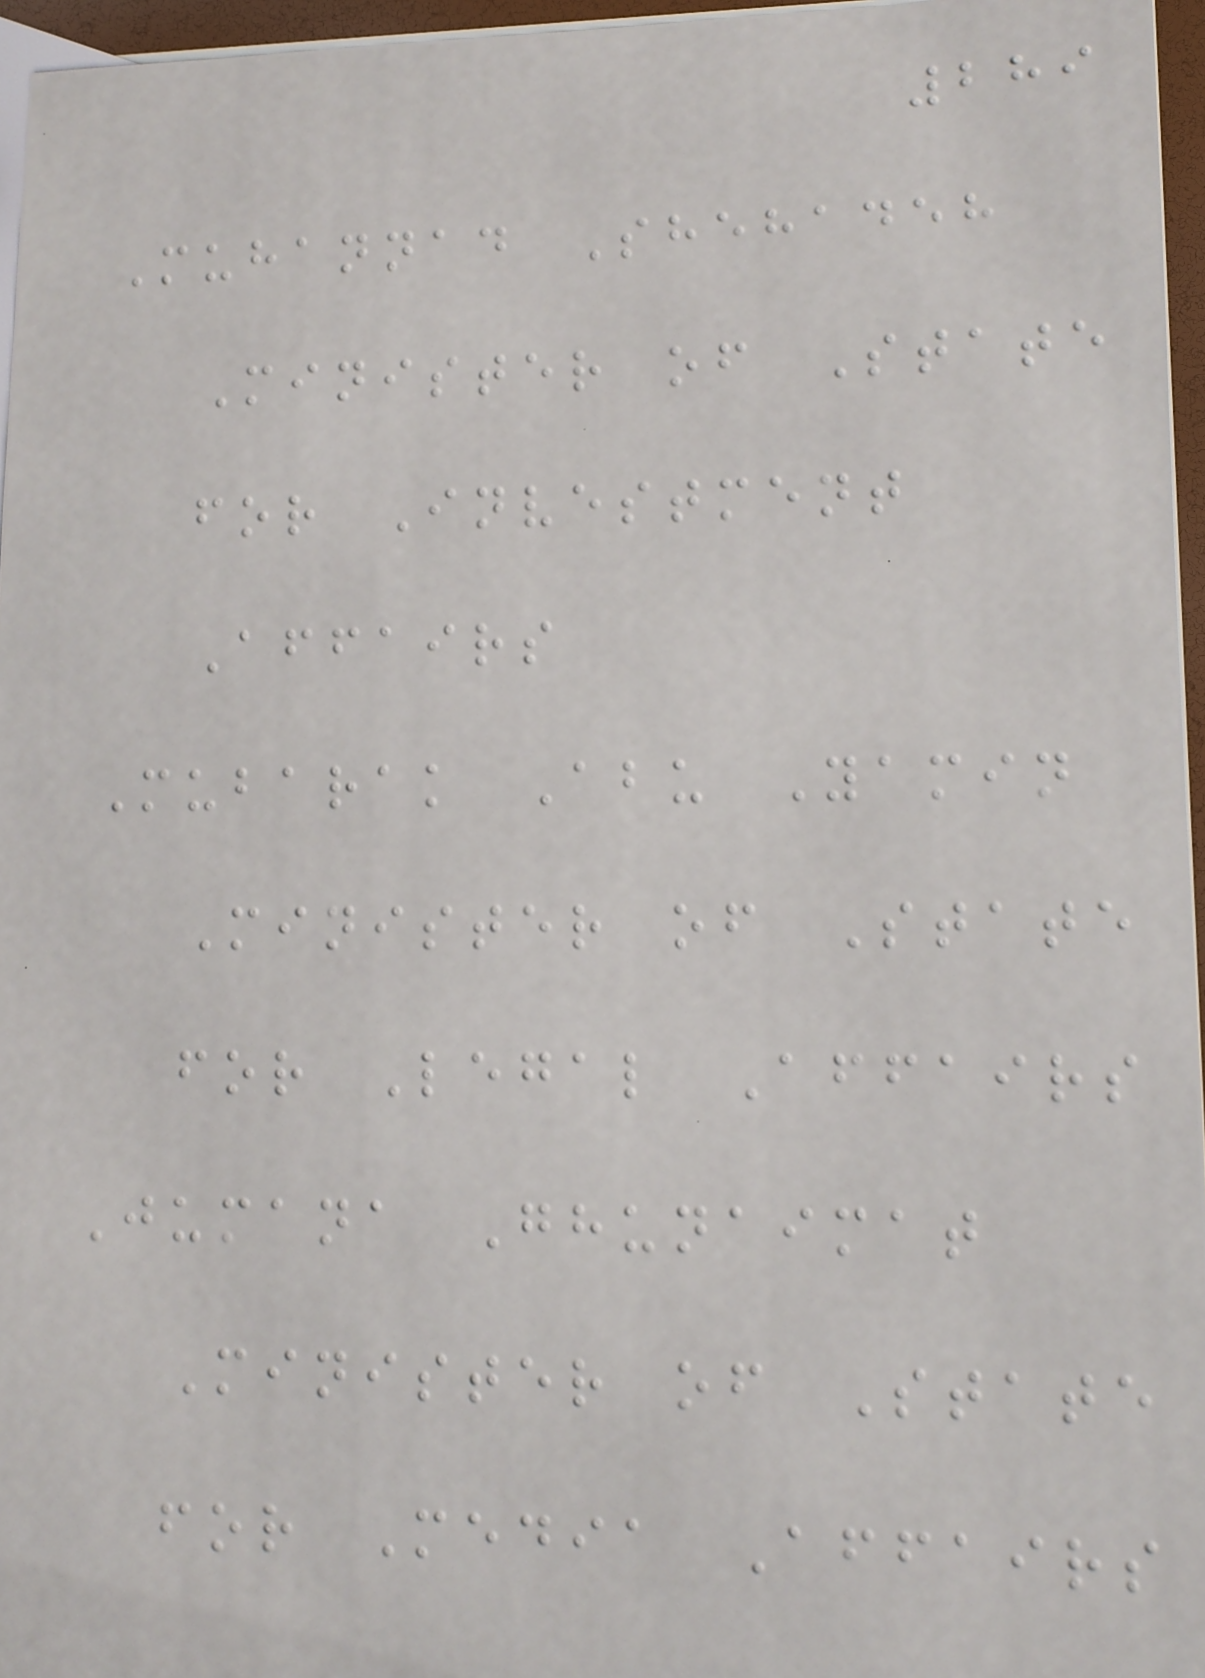289
Muhannad Shehadeh
Minister of State
for Investment
Affairs
Mubarak Abu Yamin
Minister of State
for Legal Affairs
Jumana Ghunaimat
Minister of State
for Media Affairs
